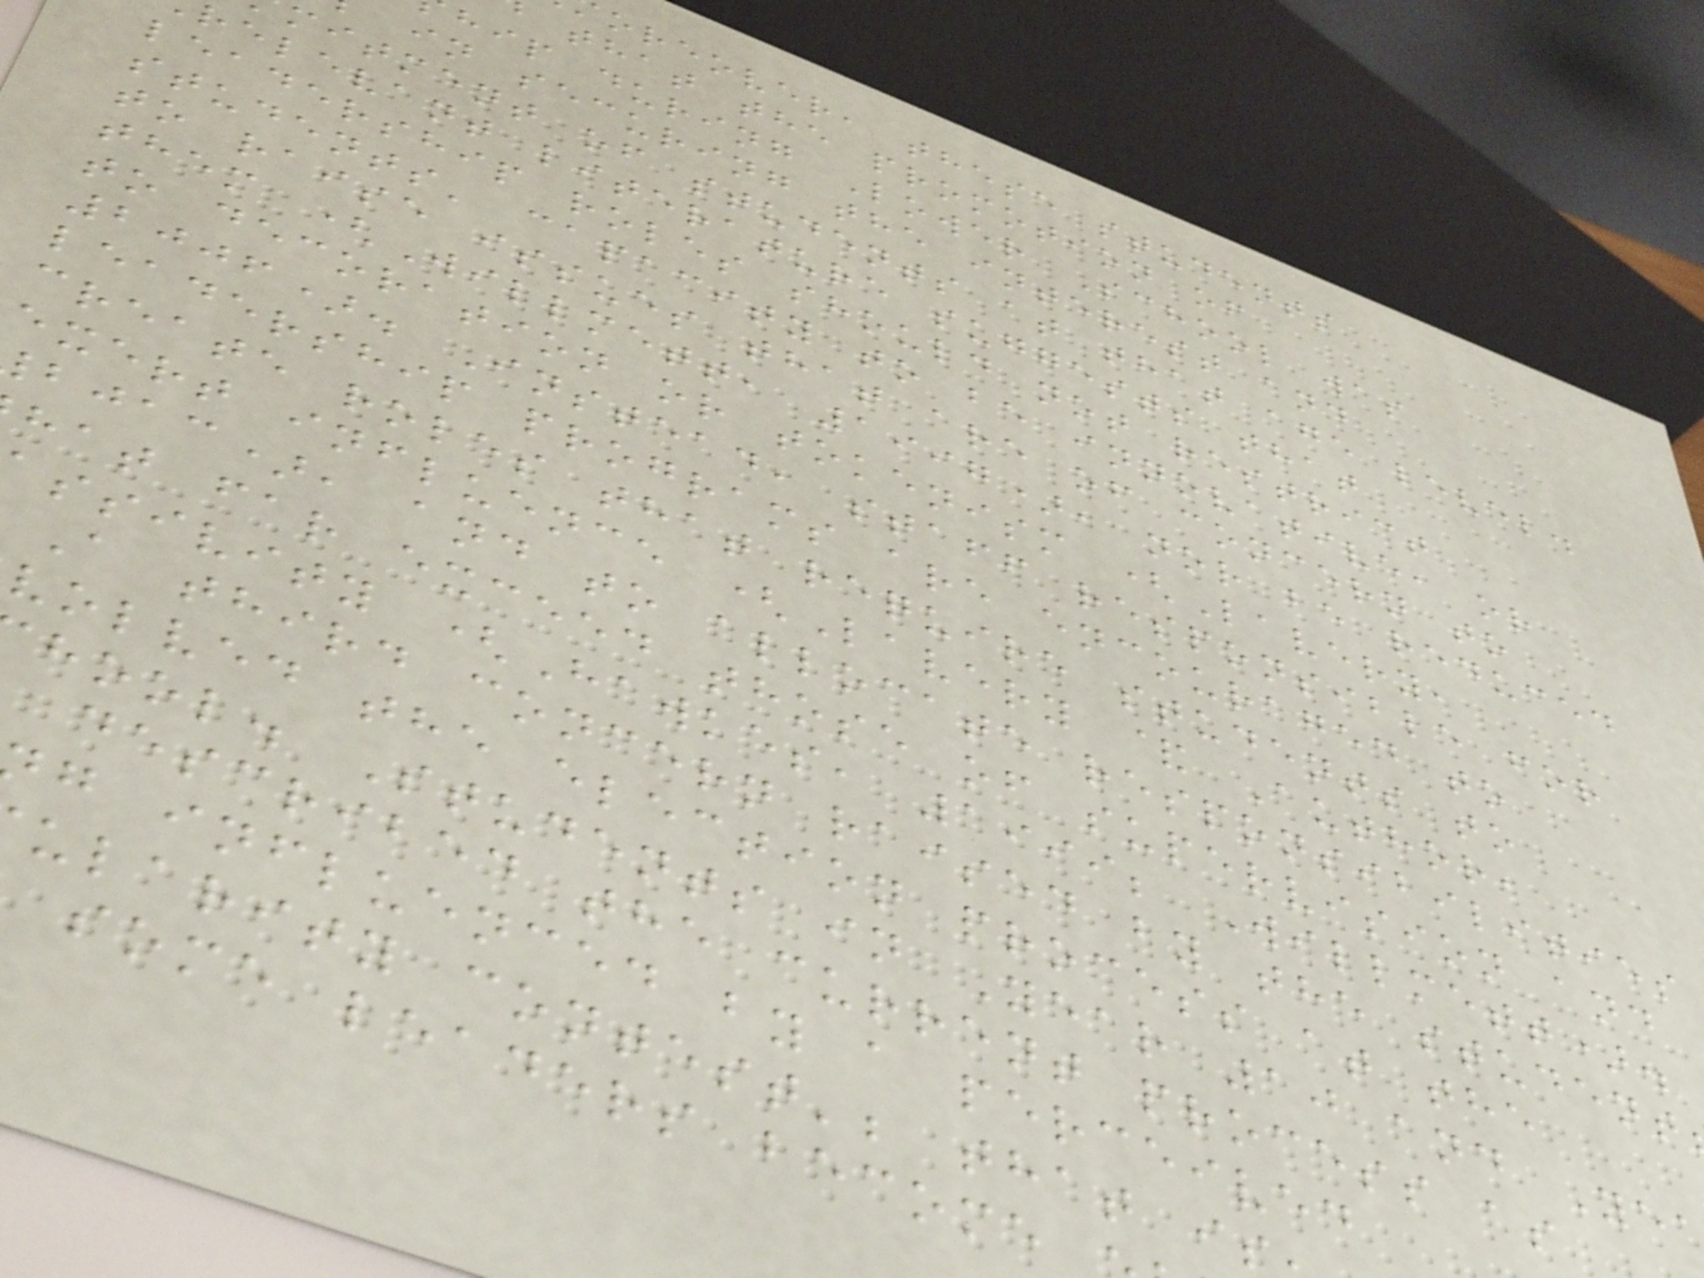oreover, these students
that the promotion of
hip during Lower School was
in securing the interest and
mitment of students at that age level.
relevant literature suggests that
leadership roles should not restrict
students' capacity to be innovative, or
to raise issues that are of concern to
them (Willmett, 1997), nor be reduced
to decoration or tokenism (Lavery,
2006). Instead, staff responsible for
leadership programs are encouraged to
create roles that require students to
exert influence (Lavery & Author,
bjac), and to allocate responsibilities
hat far exceed those of supervision and
ssivity (Hawkes, 1999; Willmett).
A third concern raised by the student
volved the election process at the
hool. Students in Year 10 and Ye
described the current process as
g influenced by a perceived
ularity contest'; that is
some leaders become
